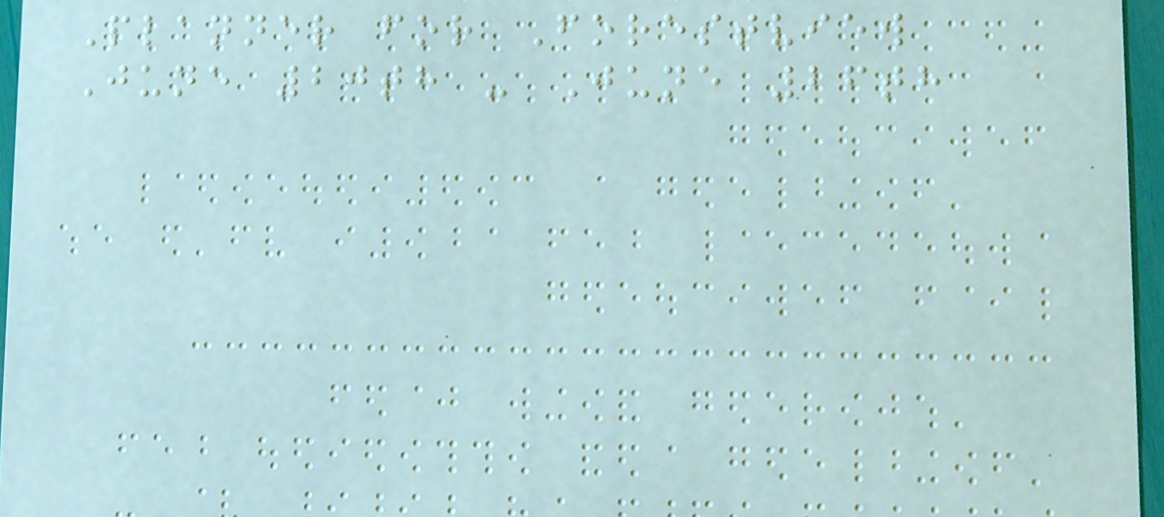Planner for Forestview
June 20th - June 26th
